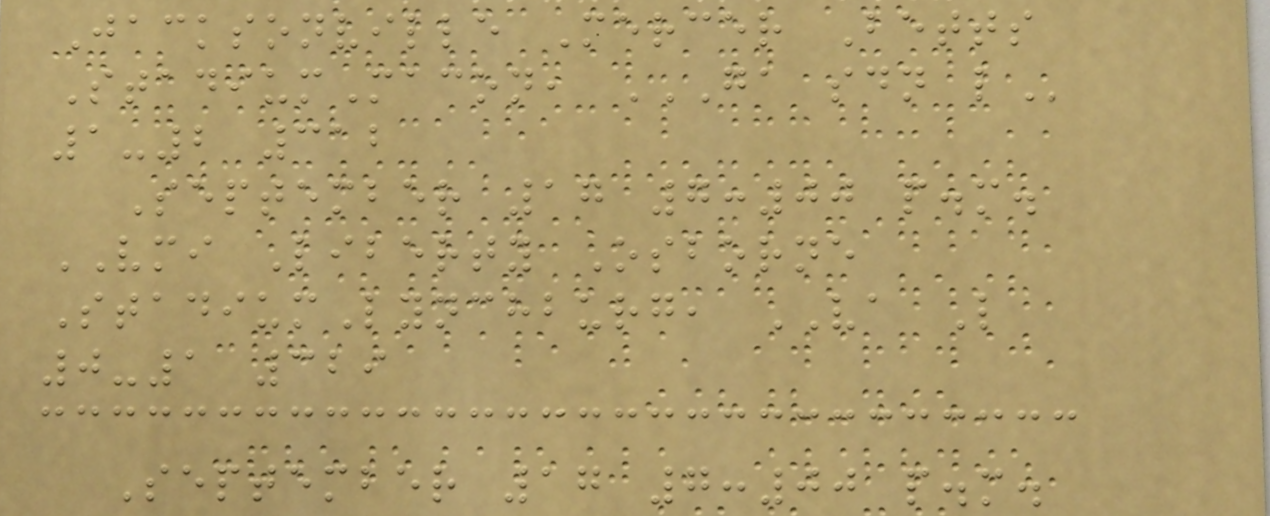Jacksonville Mercer Betts
StadiumMacon, GA SDN L
1-2 312
September 17 7:00 p.m.
VMI Liberty Osborne
StadiumLynchburg, VA L
0-1 329
September 17 7:00 p.m.
